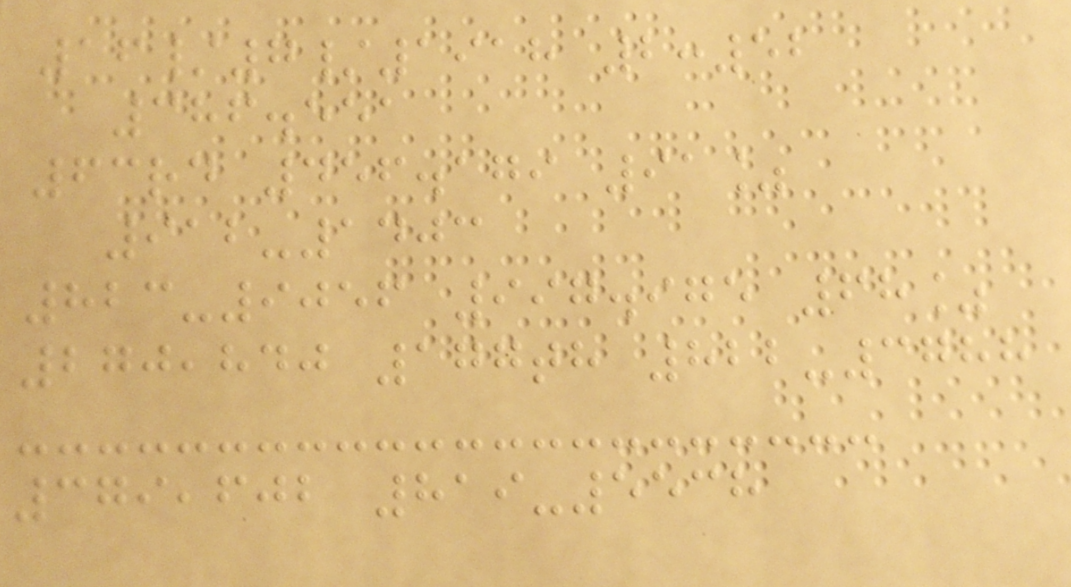16/7/1918 2:52
386.551
63rd 456.179 91%
912-1403
823-9056 997.975 68%
270,840 177th 822-3788
379,602 819-5538
